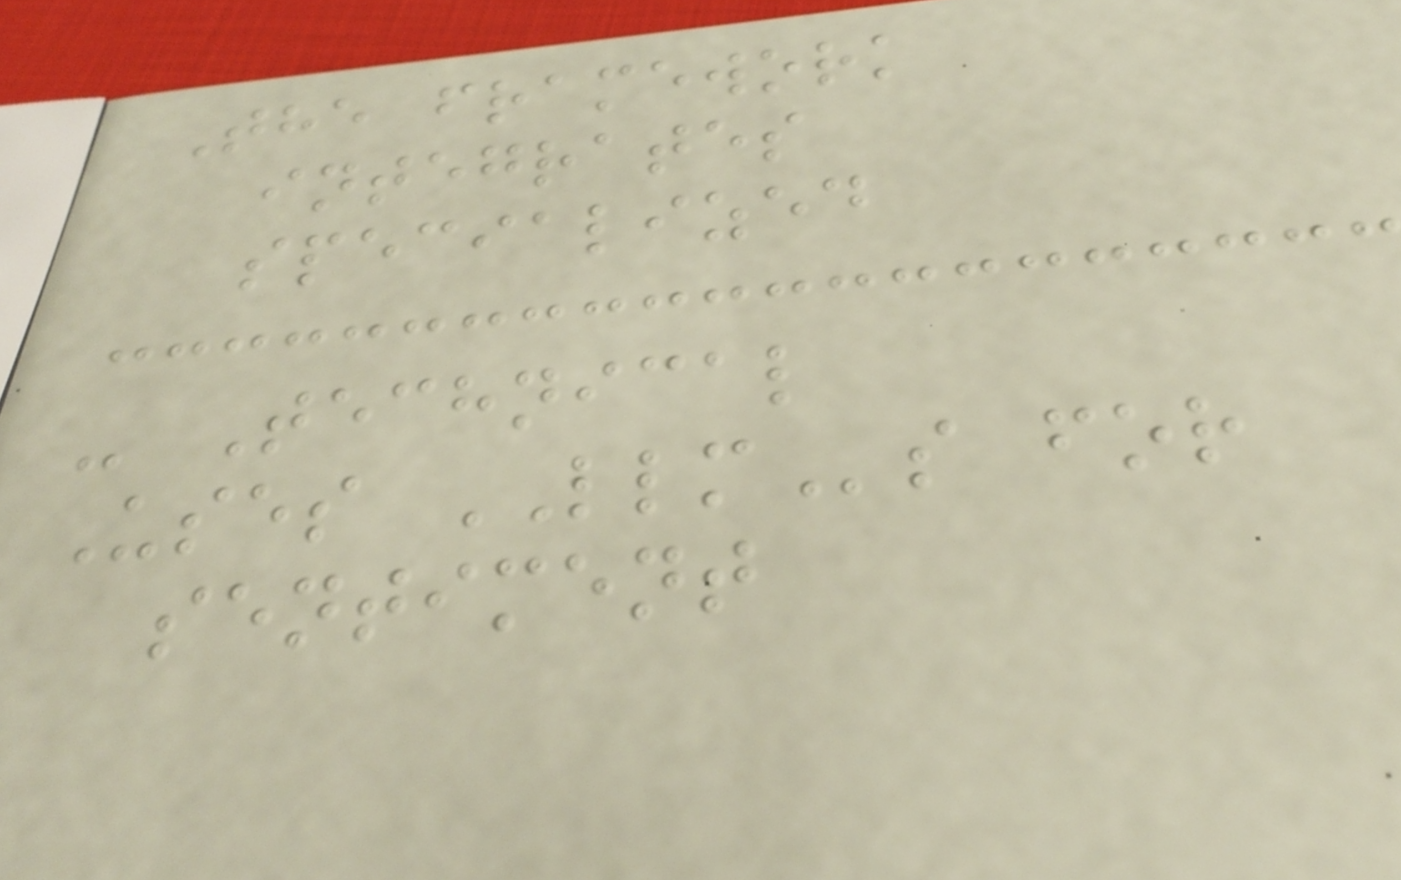The framework
integrates
specialized
- Technical
Uses LLMs for
sentiment
